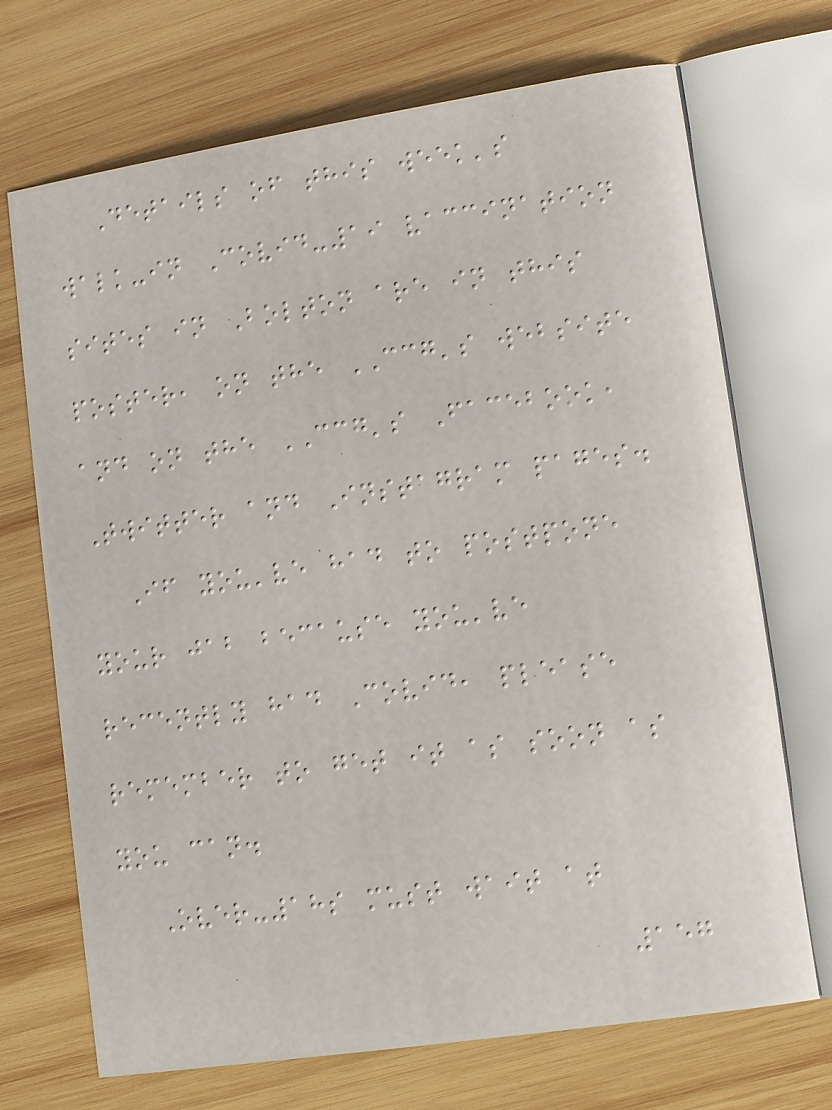Details of this week's
walk-in Covid-19 vaccination
sites in Bolton are in this
poster, on the CCG's website
and on the CCG's Facebook,
Twitter and Instagram pages.
If you've had to postpone
your jab because you've
recently had Covid, please
remember to get it as soon as
you can.
Over-18s must wait at
157
